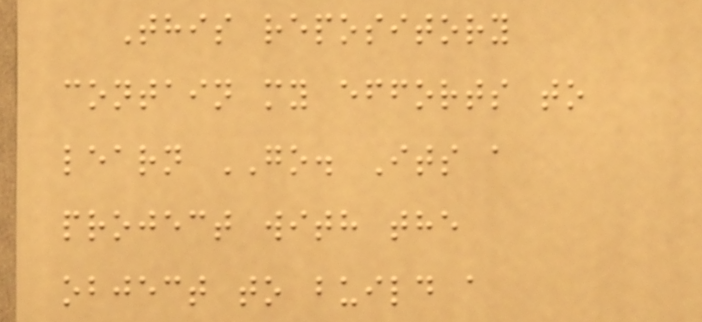This repository
contain my efforts to
learn GO. Its a
project with the
object to build a
